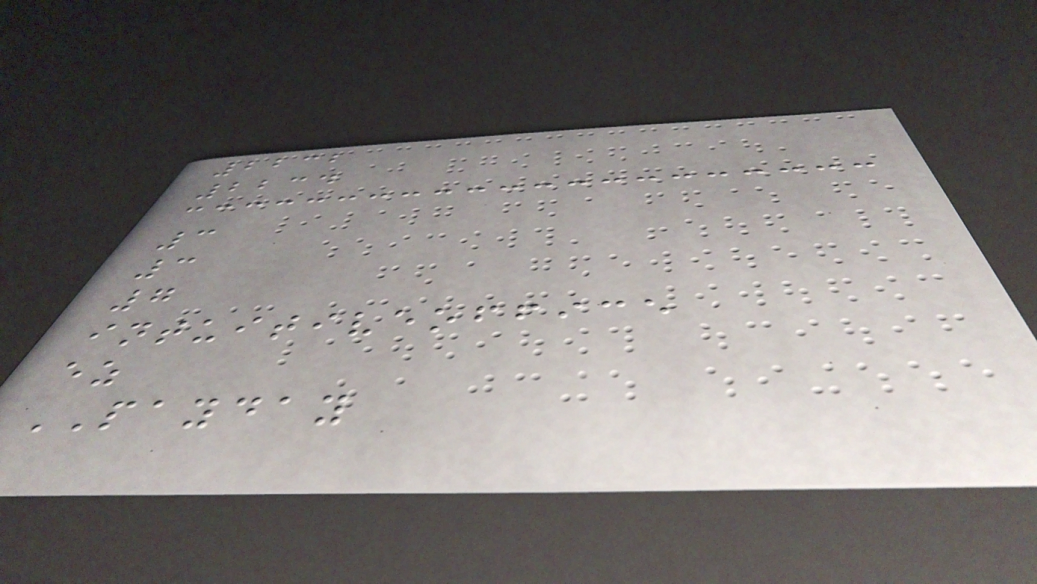2232
2234
3
3
7
intuitiveoffice
ez
PAYDAY
